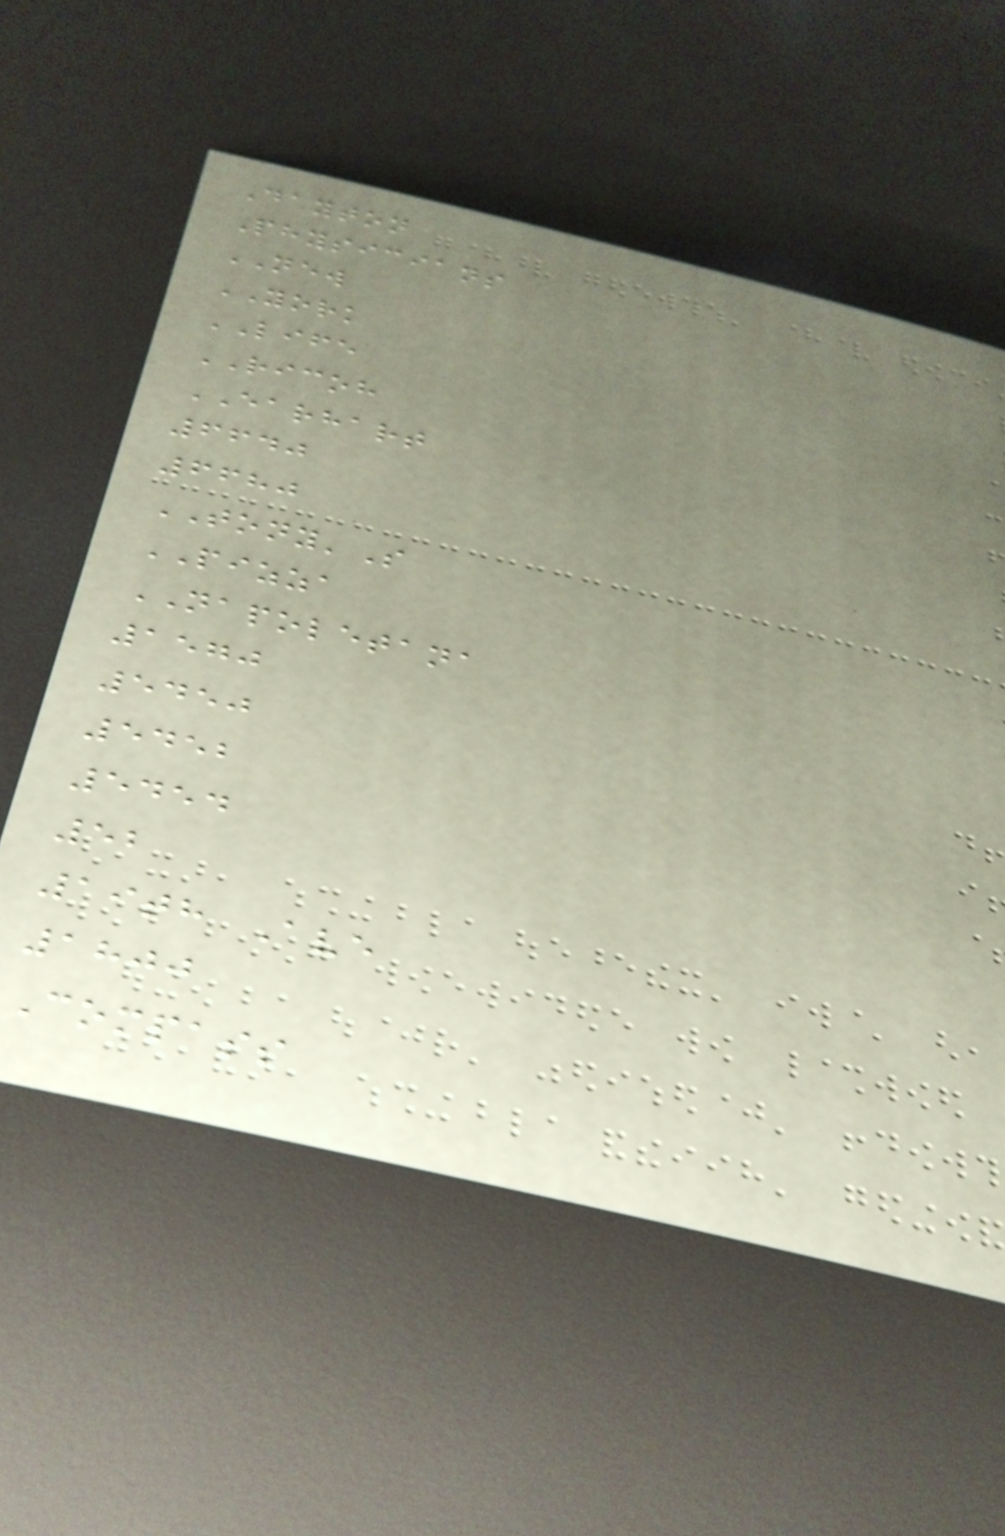Dayton
Physicians
NEW
YORK
LIFE
RICOH
EARHART
6640
6680
TONY'S
PIZZA
NAPOLETANA
1570
5450
5452
5454
52
19th Ave
1800
Compass
